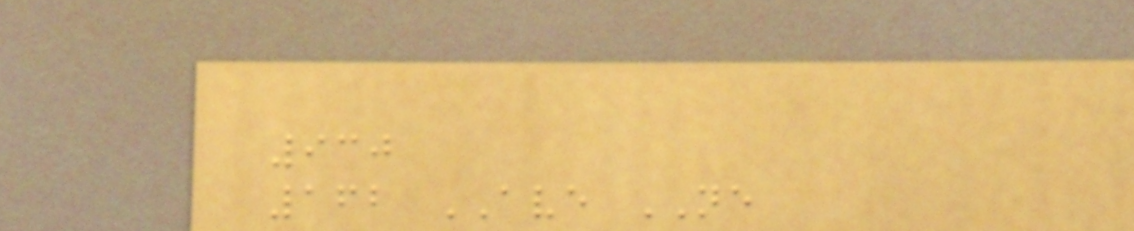930
162 AVE NE
